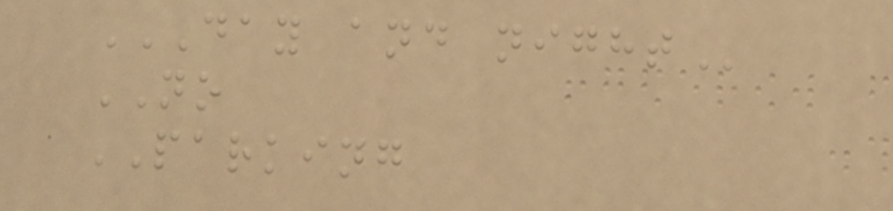DAY AND NIGHT
NO
PARKING
